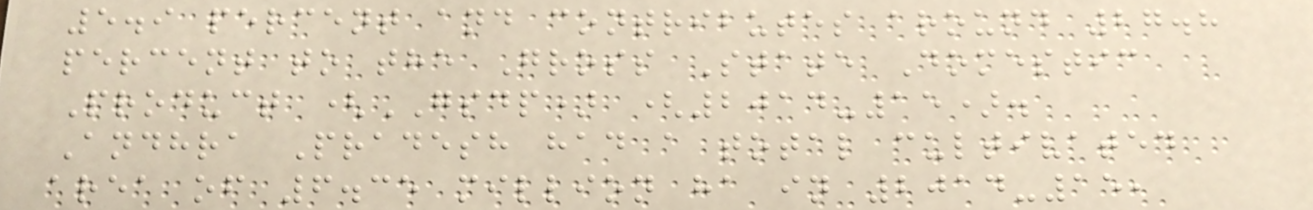5.9 percent and contributes around 27.8
percent to the Gross State Domestic
Product (GSDP) (2014-15).
Andhra Pradesh had a total cultivated
area of 6.35 million ha in 2014-15,
